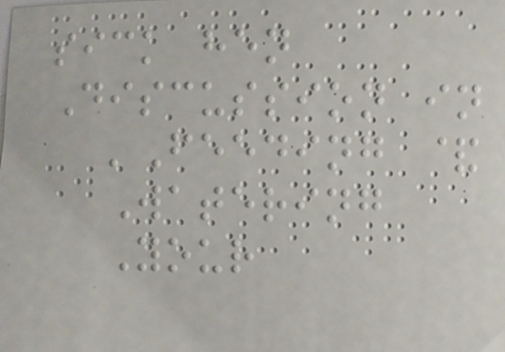sick hen
Discussion in
'Feeding &
Watering
Your
